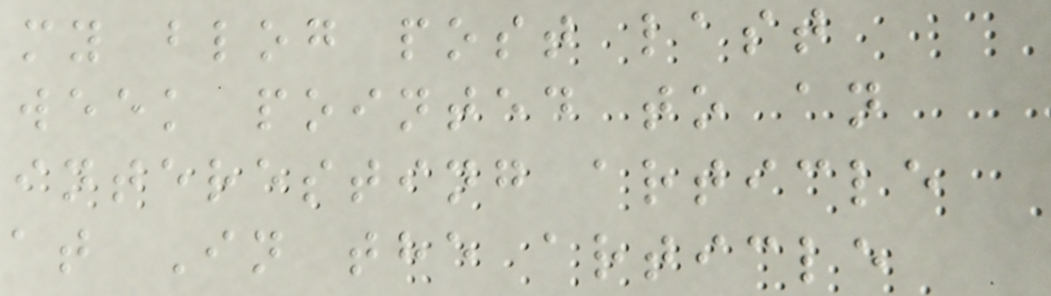my blog post last
week pointed to an
interesting article
at In the article
